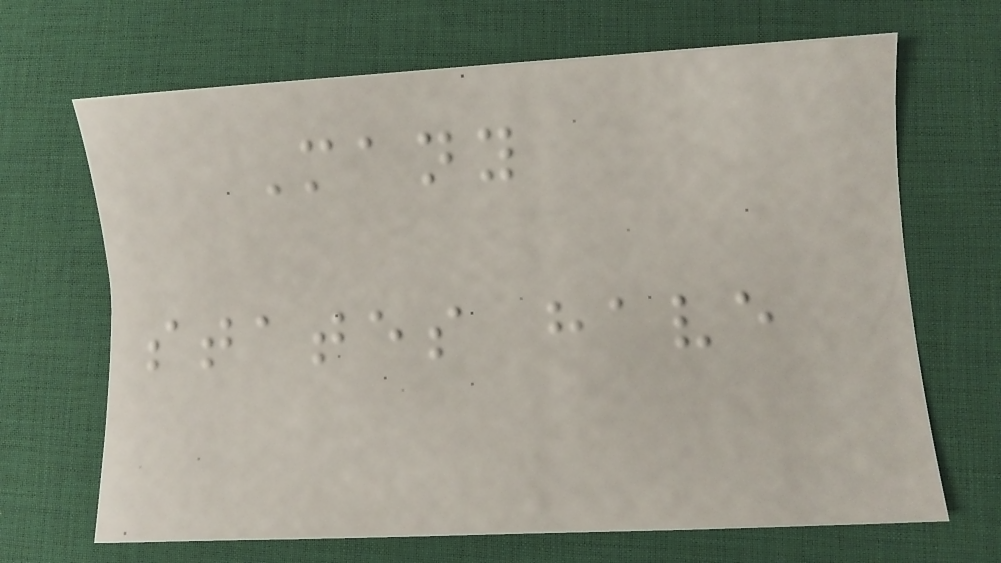Many
states have
